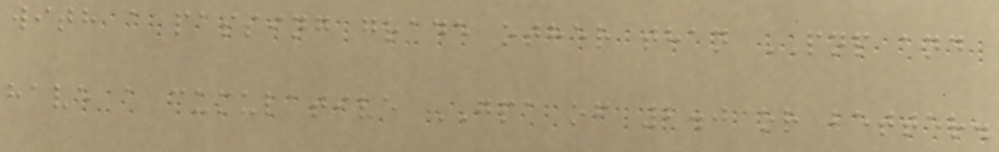with a passing grade other than PNP and
have a cumulative GPA of 2.0 or better.
